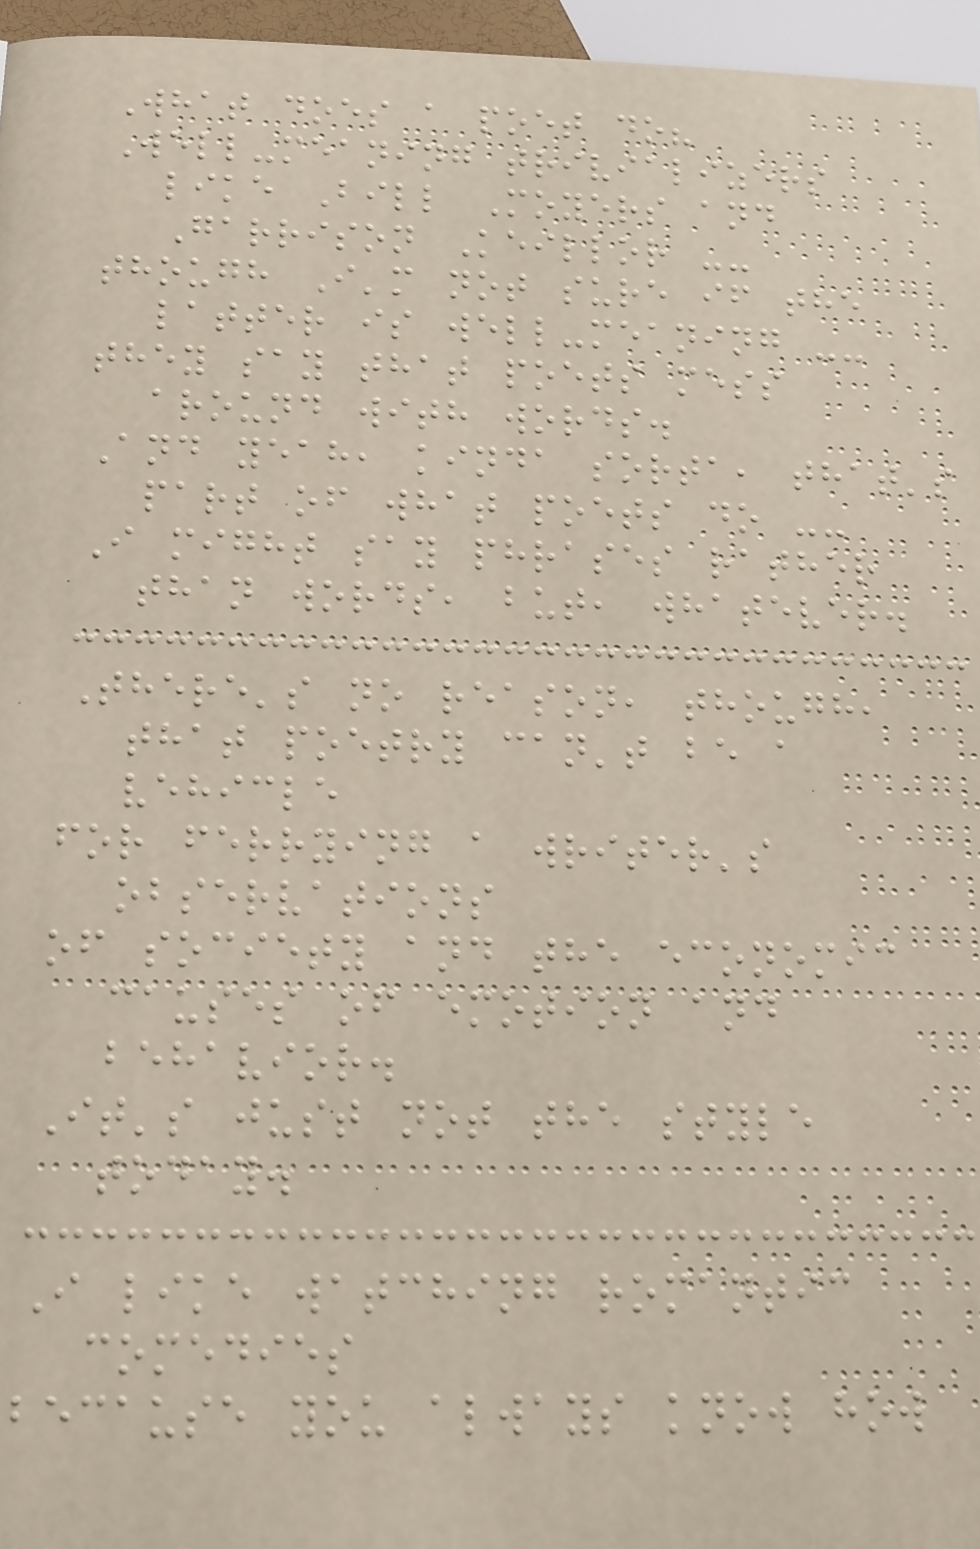What does a poet do?
Well-meaning trivializers
like Bill Moyers and
Garrison Keillor --
though I'm not sure if the
latter is well-meaning --
they say that poets mess
around with words.
And yeah, kinda sorta, that's
part of what poets do --
I might say phrases rather
than words, but, whatever.
There's no reason, though,
that poetry can't be a
vehicle
for ferrying a writer's
observations
of society and the economic
causes of emotion and
behavior.
It's just not the style
today.
I like watching romantic
comedies
because you always know how
